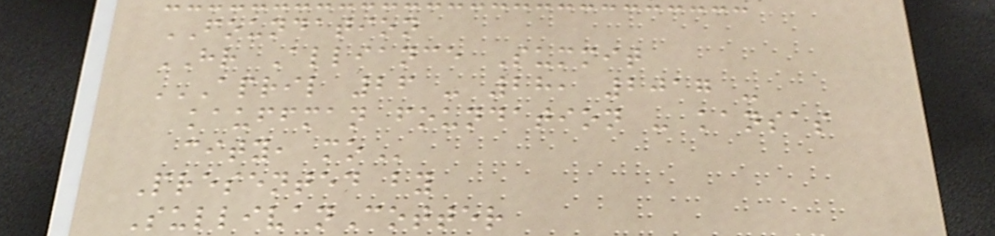FOUNDATION
HR Alliance Summit
APRIL 26 - 28, 2017 -
KAUFFMAN FOUNDATION - KANSAS
CITY, MO
Presented by
SullivanCotter
